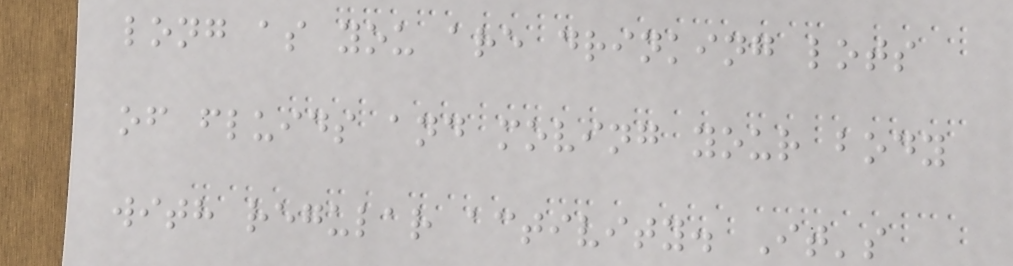long as you are drinking lots
of fluids and moving your body
with regular activity. It's
